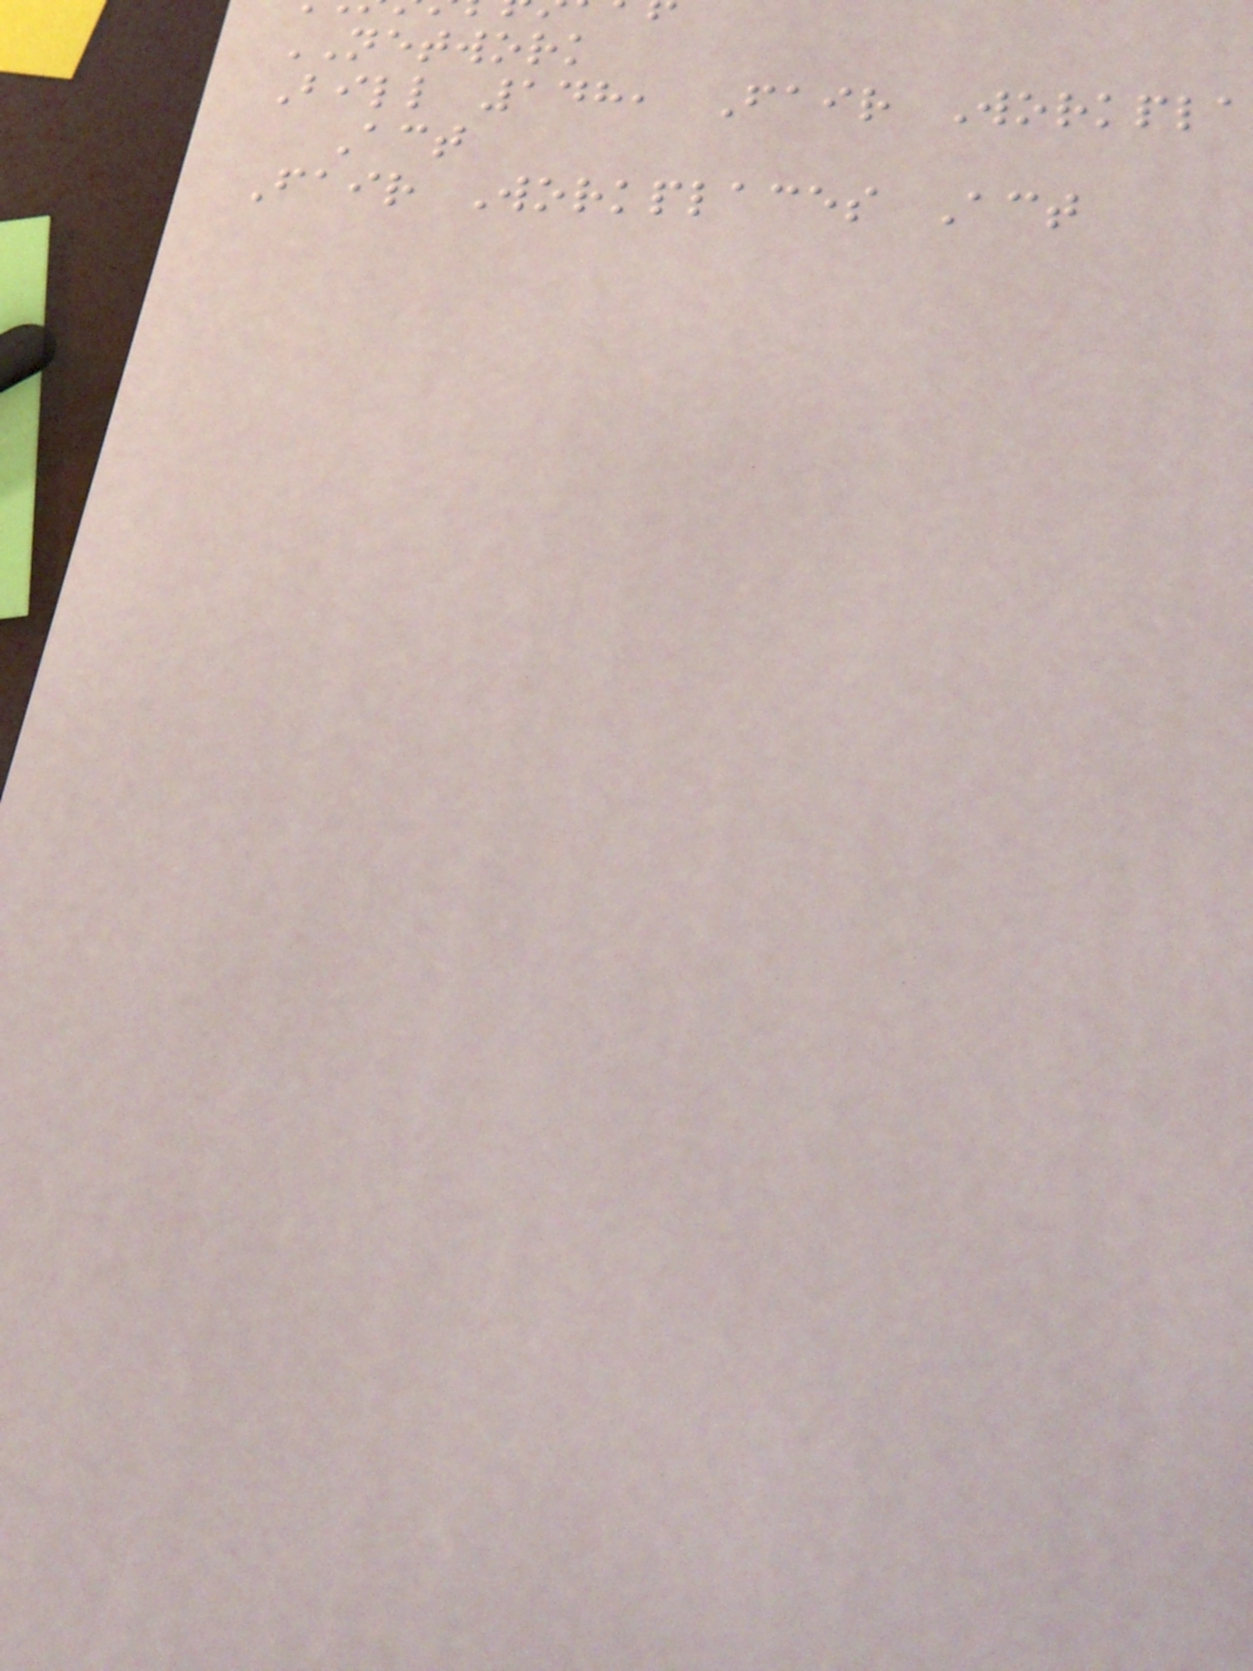NETWORK
Bill 148, Fair Workpla
Act
Fair Workplaces Act
